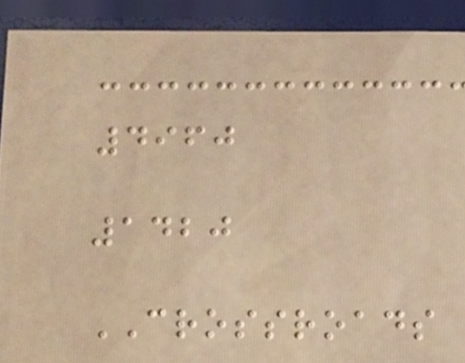4960
1420
CROSSROADS
